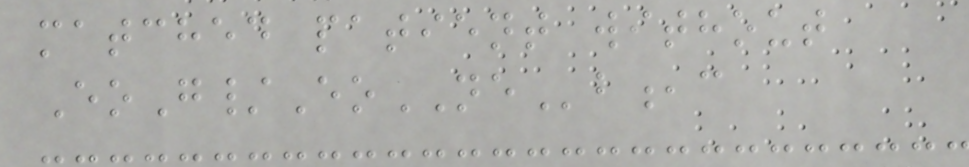matched patient without
EoG/EoNEb,c
